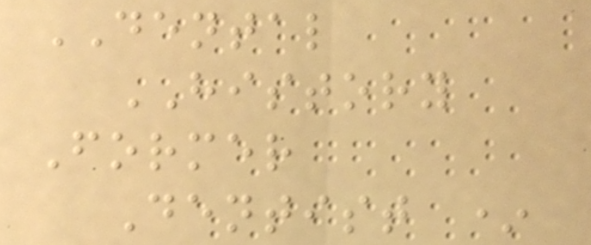DENTAL
HISTORY
Former
Dentist *
